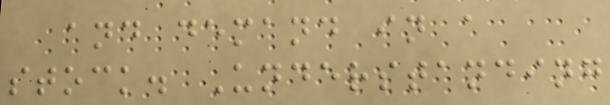and demand in a
stock. Understanding
